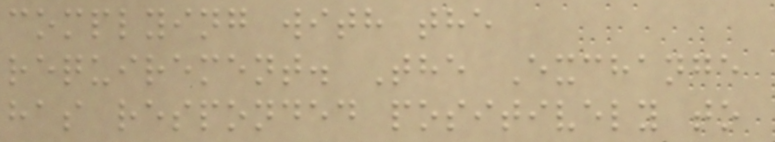complying with the
requirement. The Exchange
has responded positively to
